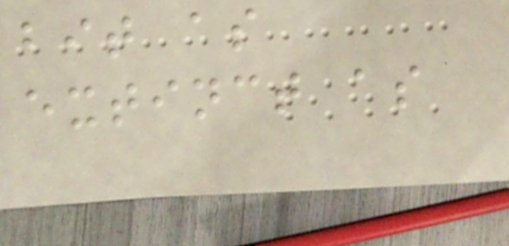bit as
extinct as
